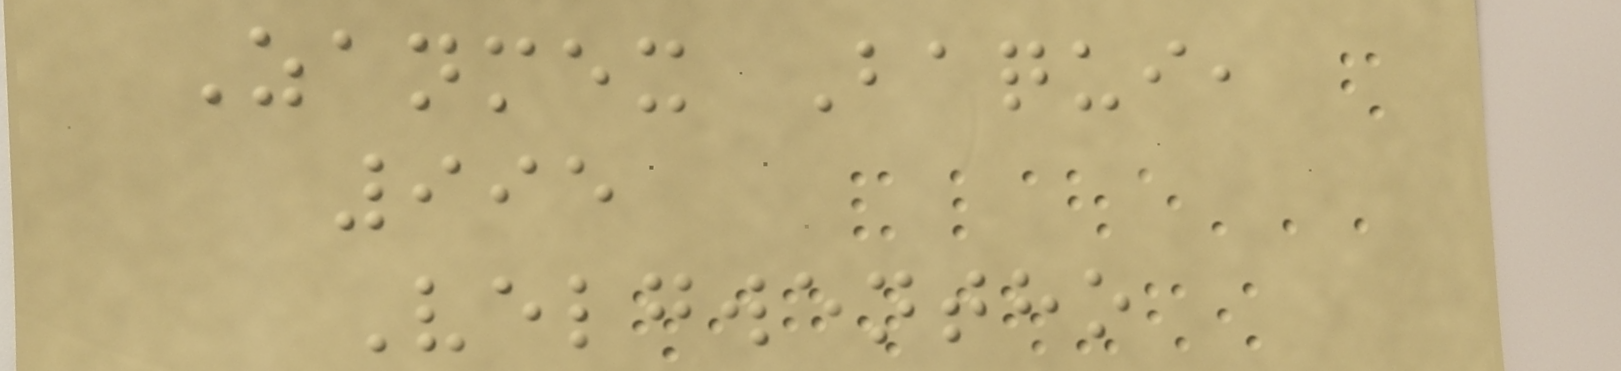Zanmex Baqui,
995
Velgwentho
